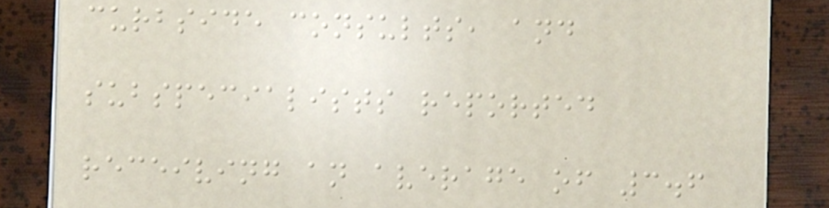curbside consults, and
subspecialists reported
receiving an average of 3.6
